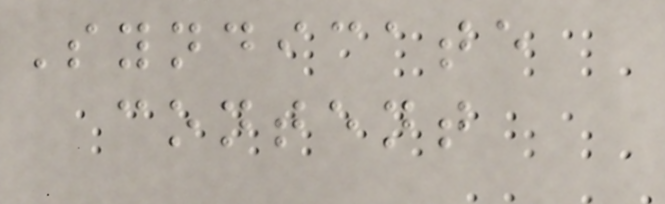Syndicate
content
